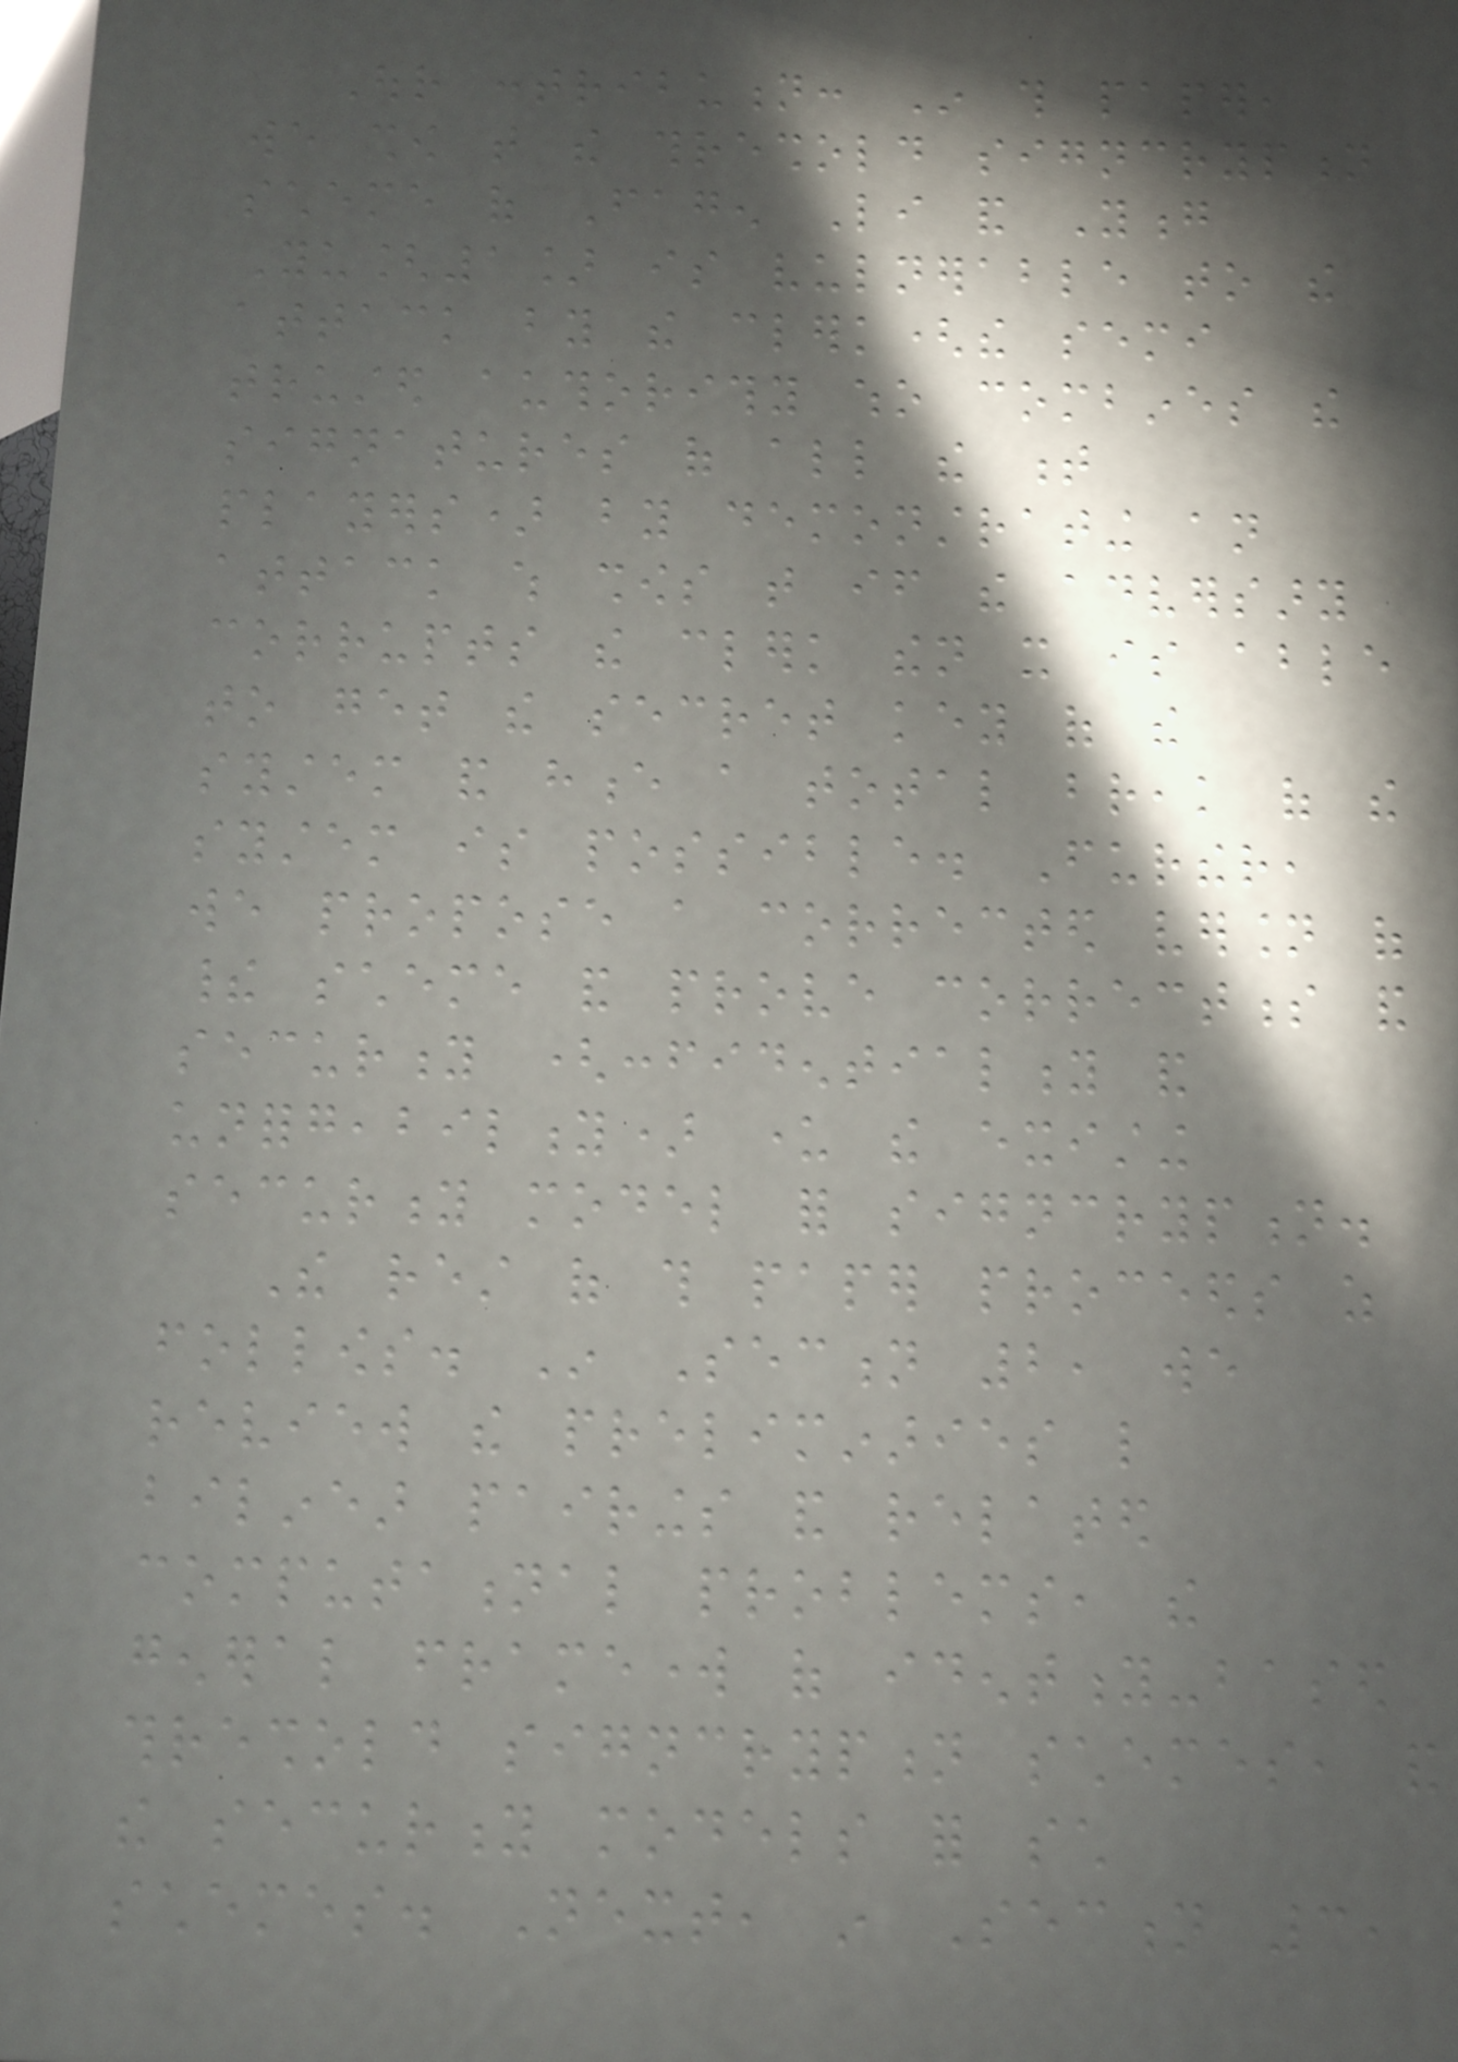Our contribution: In this paper,
we show that the threshold signcryption
scheme of Fagen Li and Yong
Yu[1] is vulnerable to the
attack by the clerk(the semi
trusted authorithy who combines the
signatures of all the t
players) by demonstrating an
attack which shows that if the adversary
corrupts the clerk then it is able
to get the secret key of the
system and hence a total break of the
system is possible. Further,
we propose a corrected version of
their scheme and prove correctness and
security (confidentiality and
unforgeability) under the existing
security model for signcryption.
The rest of this paper proceeds as
follows. In Section 2, we
review the preliminaries like
bilinear pairings and related
computational problems, the
general framework of identity-based
threshold signcryption schemes, and
the security models for such
schemes. Next, in Section 3,
